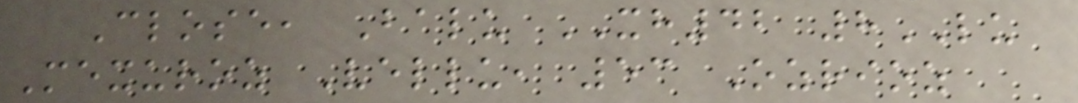Close, Balu XH42 8LU
Mexuroz Vellu, 53 Ozrioz
